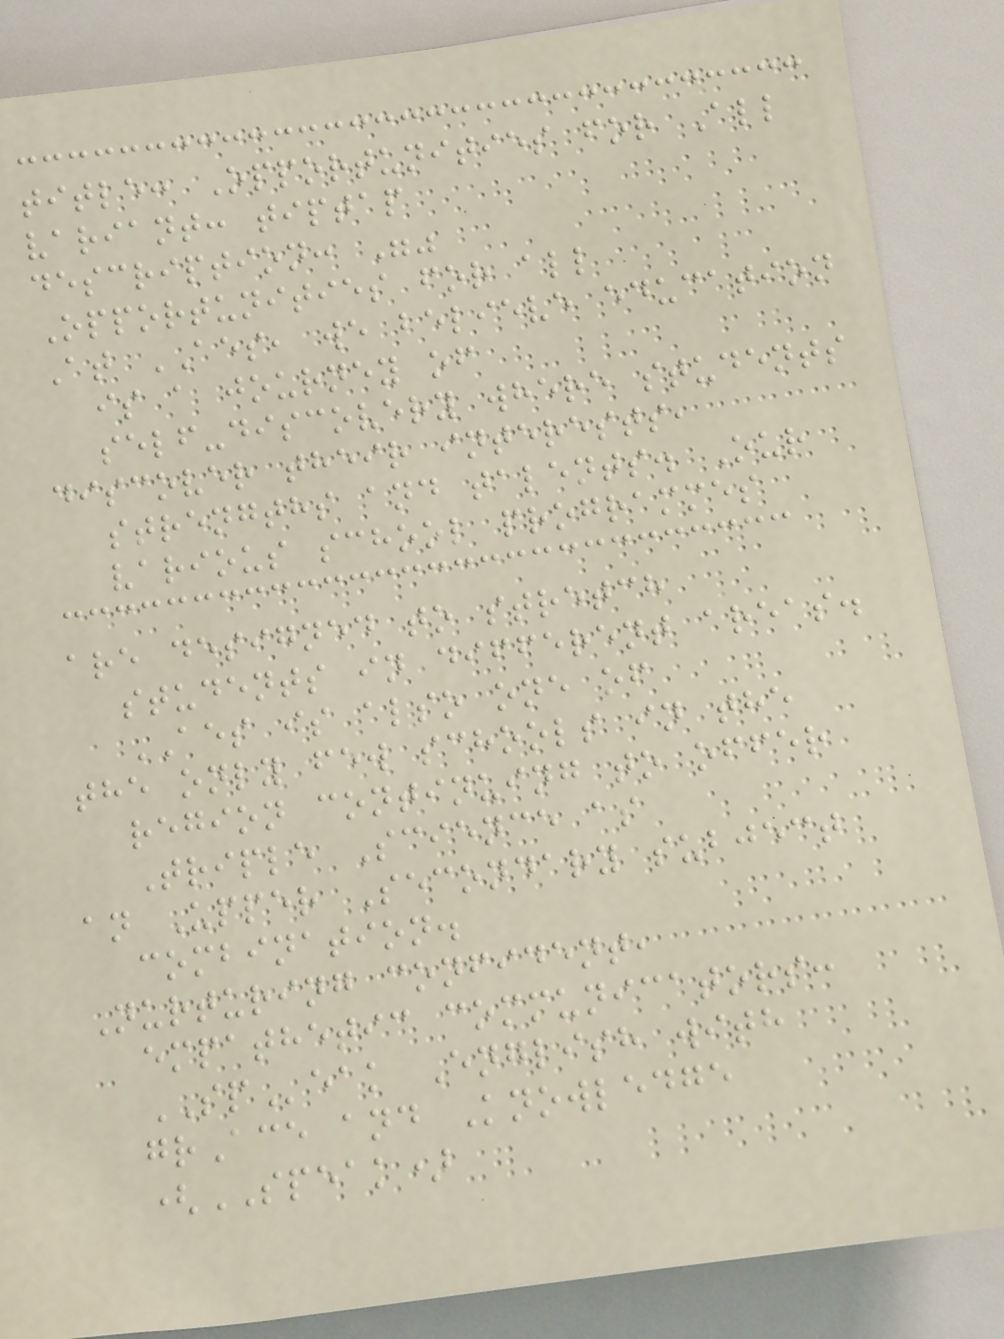title: Opportunities for All
variant: tiptap
description: ""
Opportunities for all
At AES, we believe education
is a journey of
self-discovery where students
discover their interests,
strengths and talents. Our
various school programmes
are designed to stretch
students in different areas.
AES is also one of
the only few schools in the
region continuing to offer
Triple Science as
an Upper Secondary subject
combination.
Nurturing confident,
empathetic communicators:
SPeak English with
grAce and Knowledge
(SPEAK)
